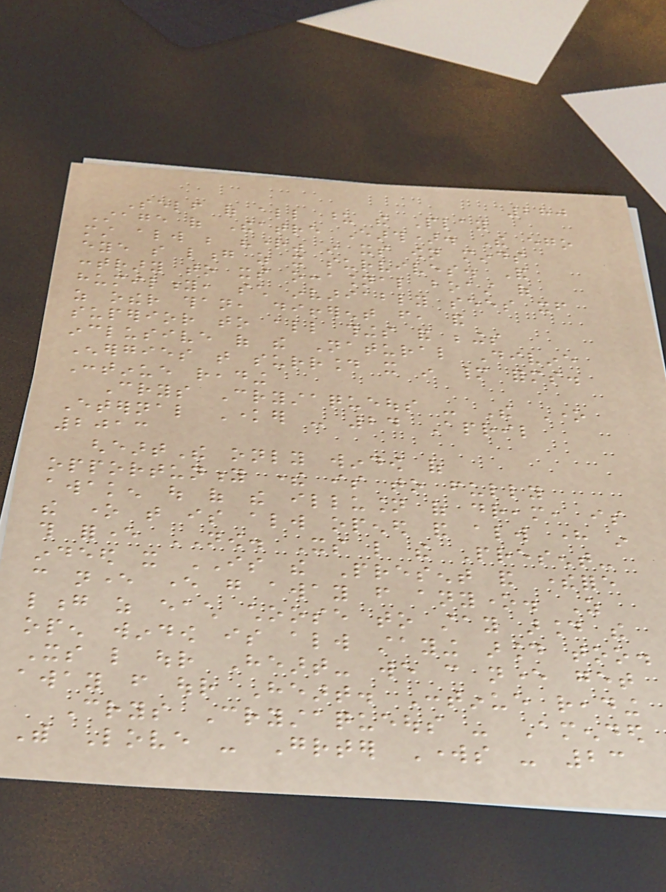280
Self of all upon the Play
Stage of Theatre Earth). The ego
must always be "right" in its own minds
eye so long as it survives. And
contrary to its occasional boast of
humility, such invariably sees itself
as other than, different from, and
superior to all things and beings
inclusive of the Natural Divine
Energies that surround it in many forms.
Continue reading
Crys Crystaqueous - The One
Eternal Knower - 24 April
2013
gheartThe only window of
opportunity there is to fully
awaken out of the illusion of dream, is
the one that is always opened and always here in
this forever NOW. Its like the Present-
indeed it IS the Present and therefore
can never ever go away from anyone. As
long as each choose to stay around the
open window is always staying around too.
Its like our Heart- we can never get
away from our Heart. Continue reading
Crys Crystaqueous - Amended
With Love - Greater Works - 23
